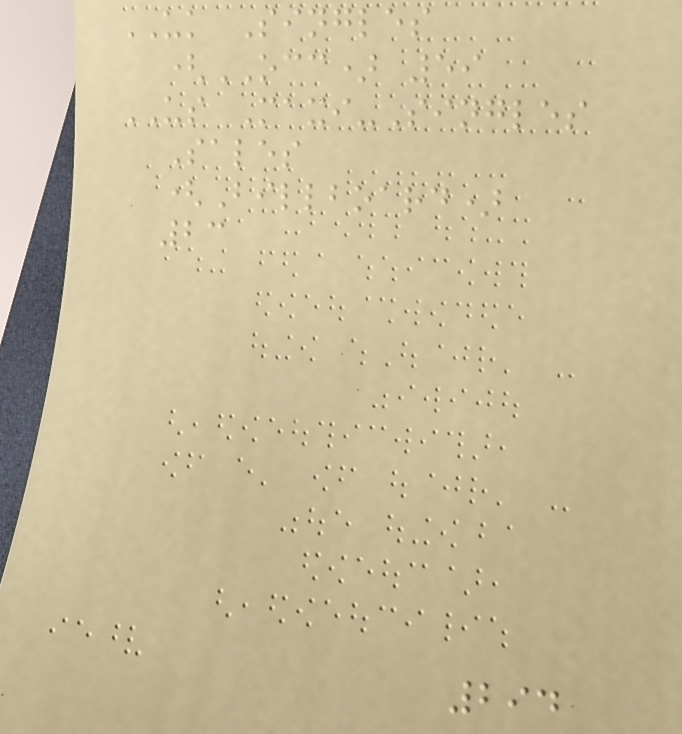UK Singles
(OCC) 59
US Maxi-Singles
Sales
(Billboard)
23
294
